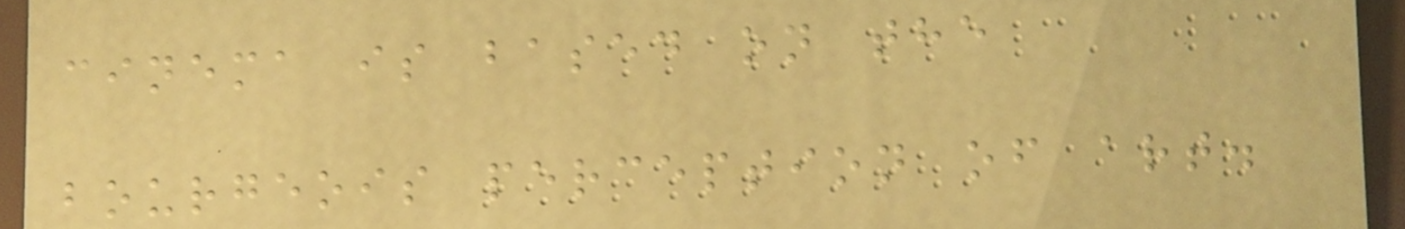cinema is based on the
bourgeois perception of art.
